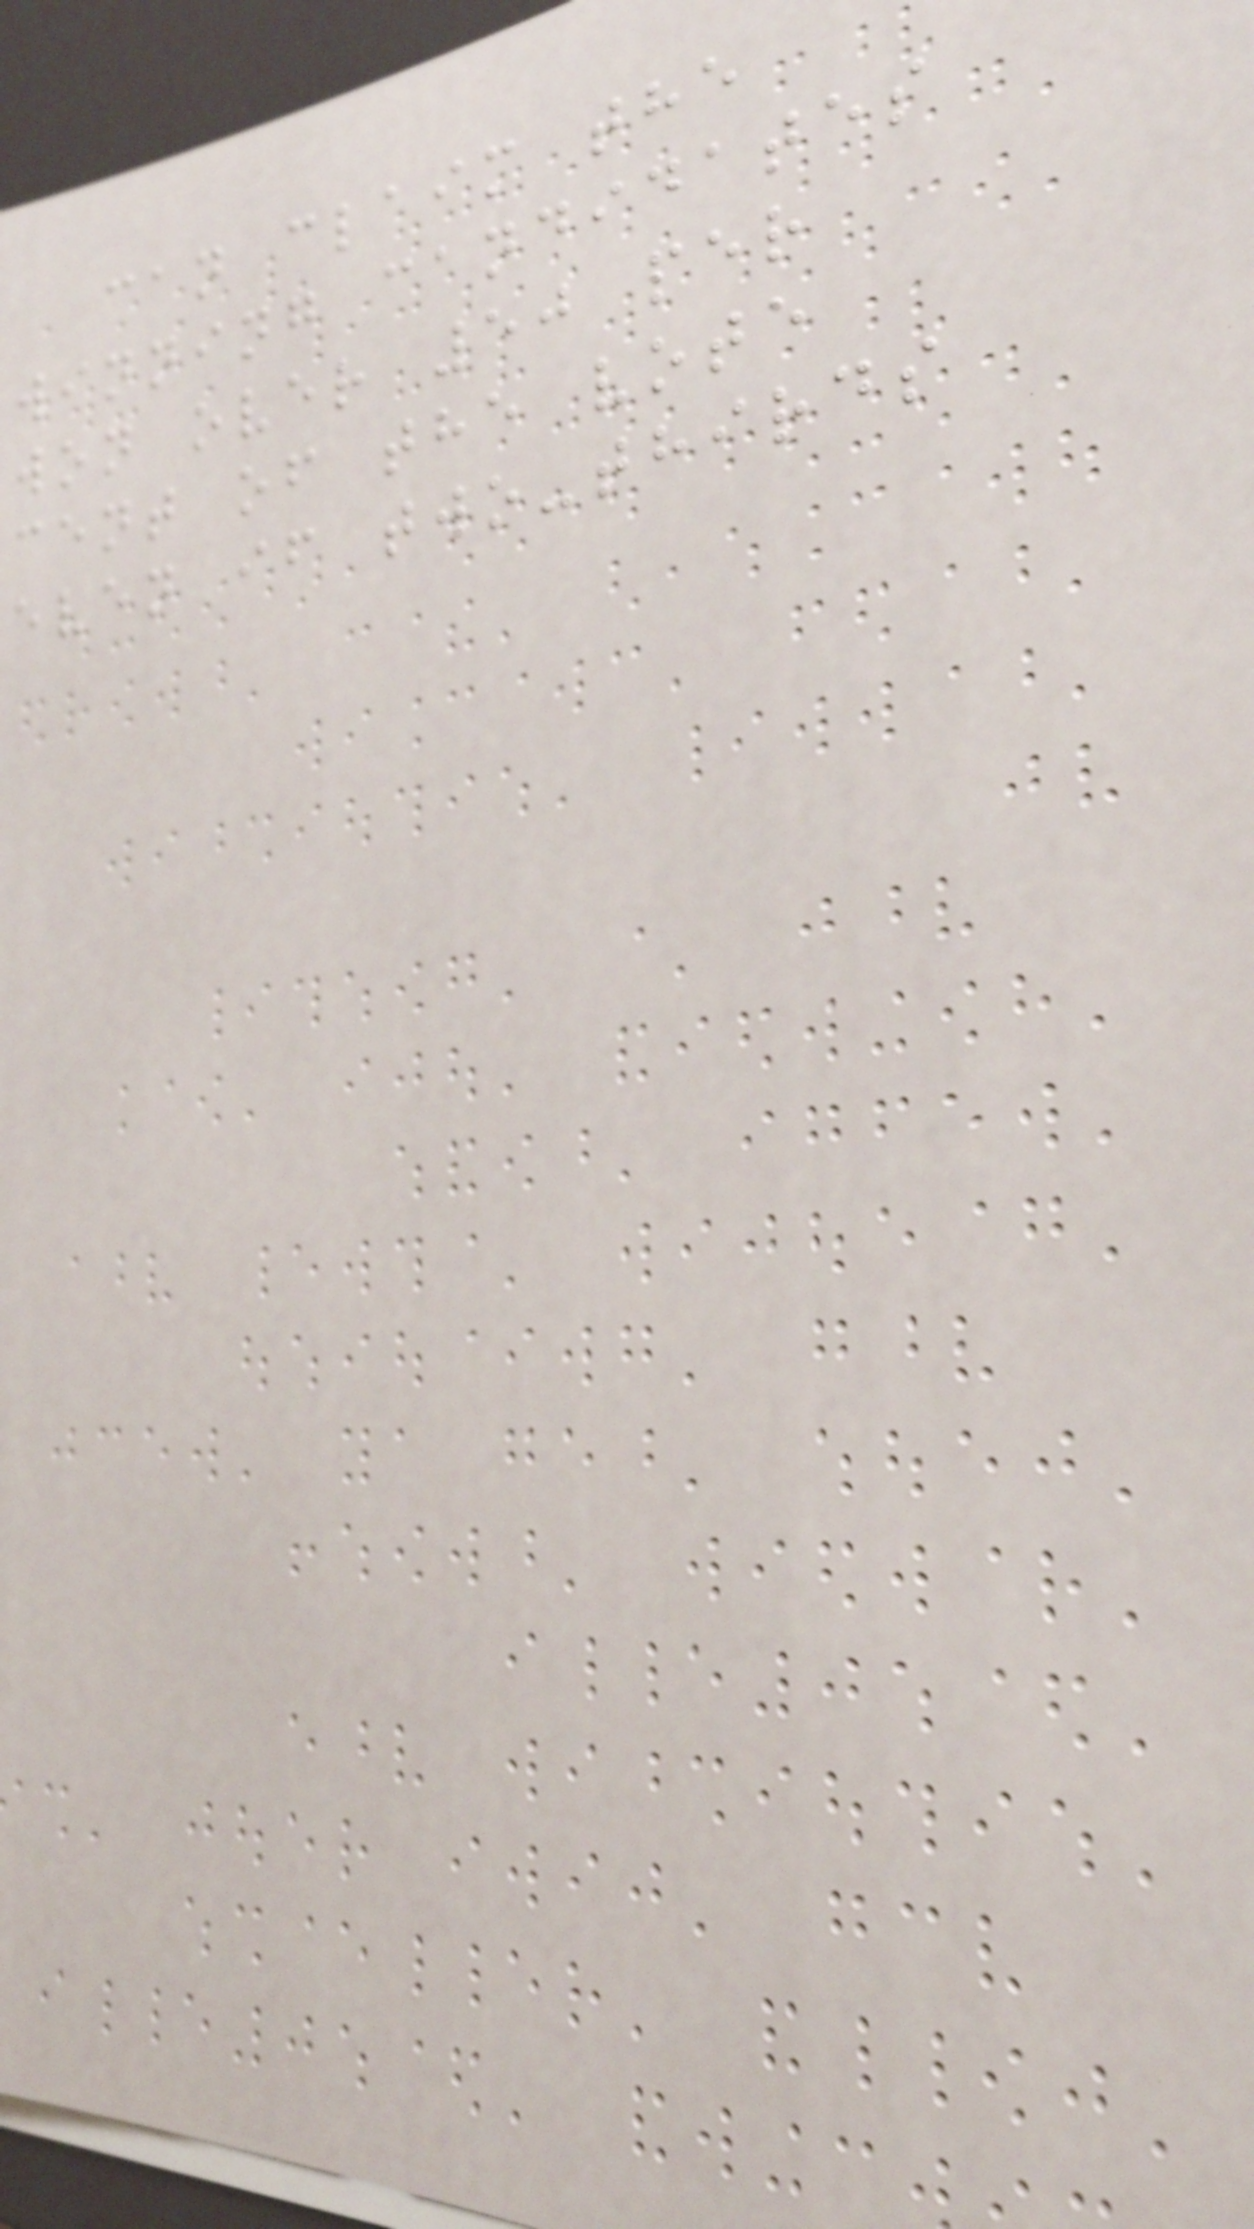can claim the
winning candidates
won over 50 per
cent of the vote
even if two-thirds
